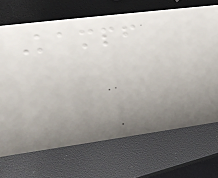Kampf
